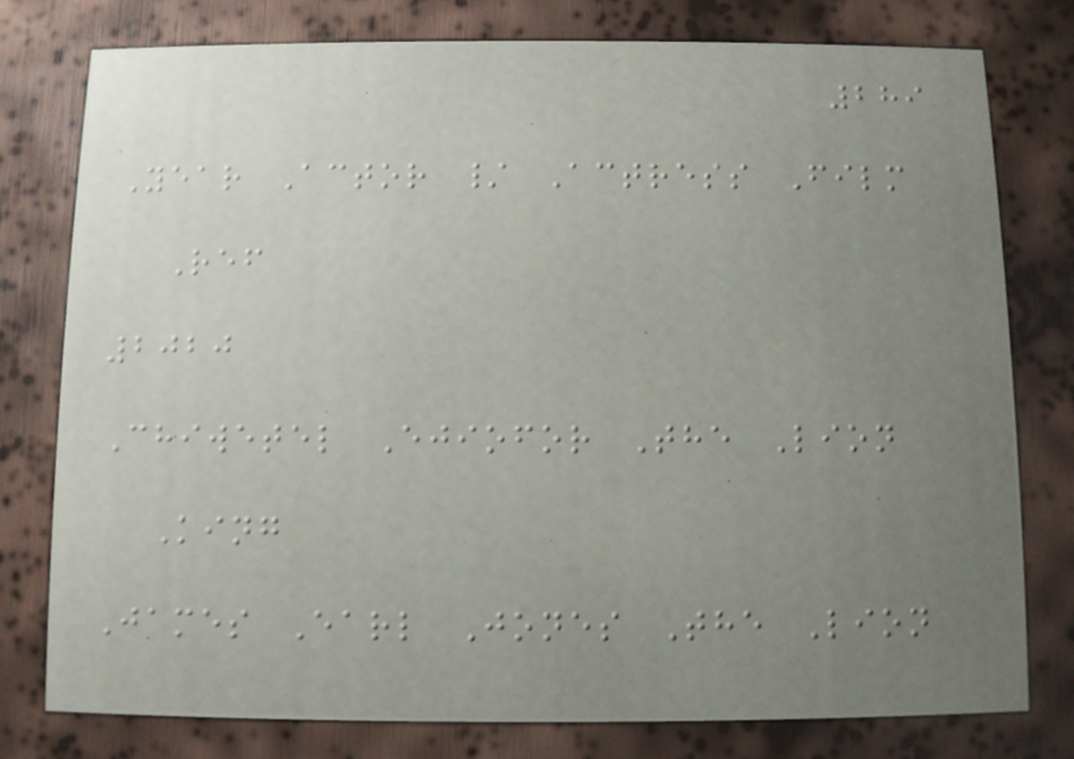289
Year Actor / Actress Film
Ref
2020
Chiwetel Ejiofor The Lion
King
James Earl Jones The Lion
